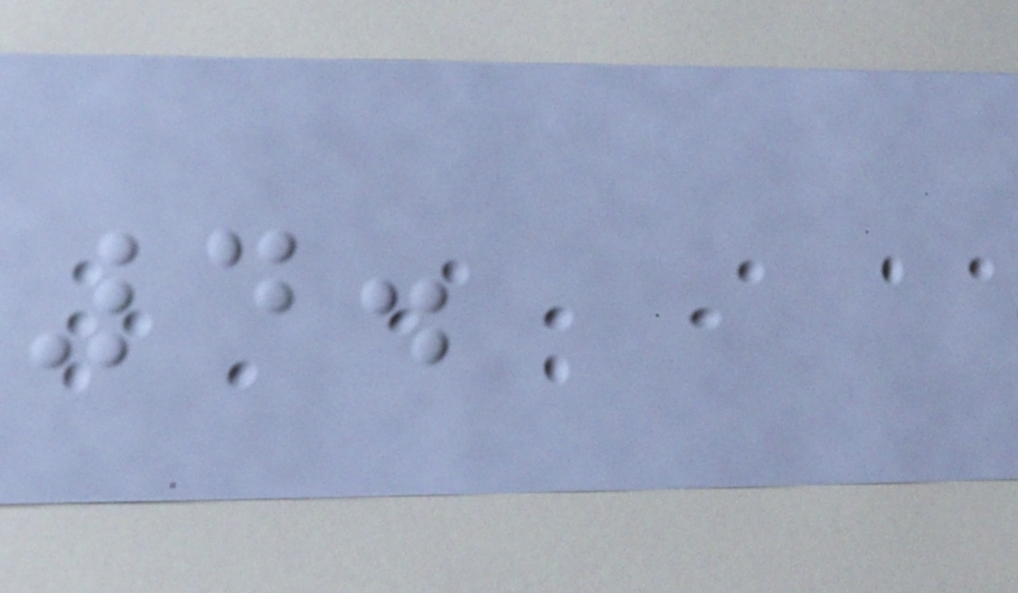4.
